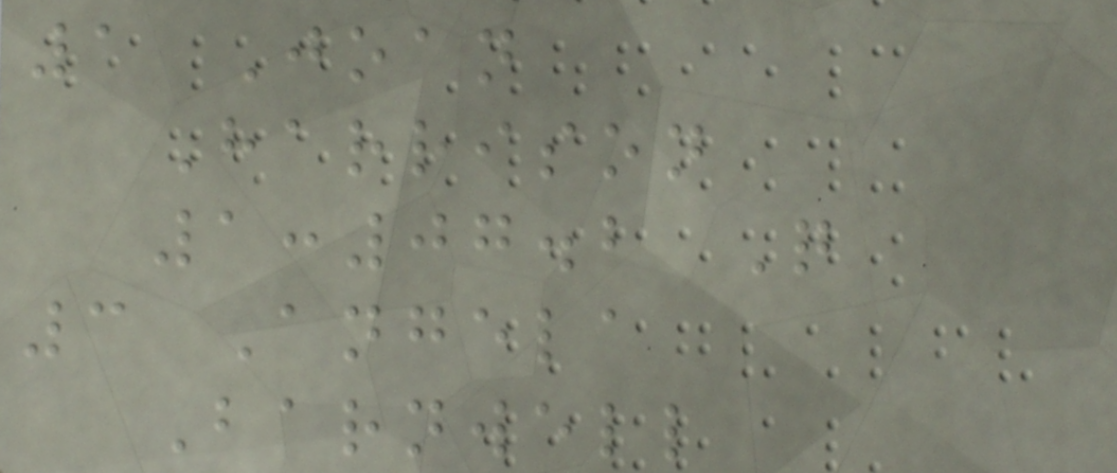1 Joan
Harrison
1:07.2 Q
3 Angela
Barnwell
